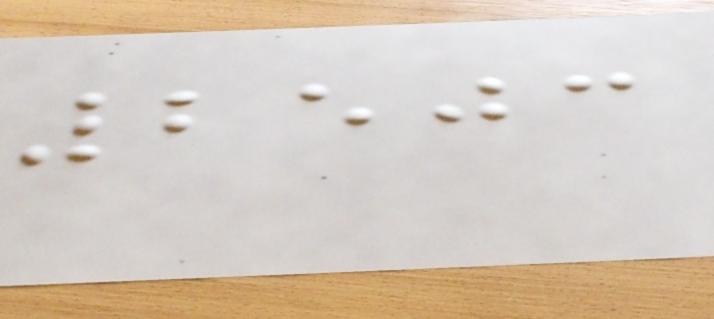2503
